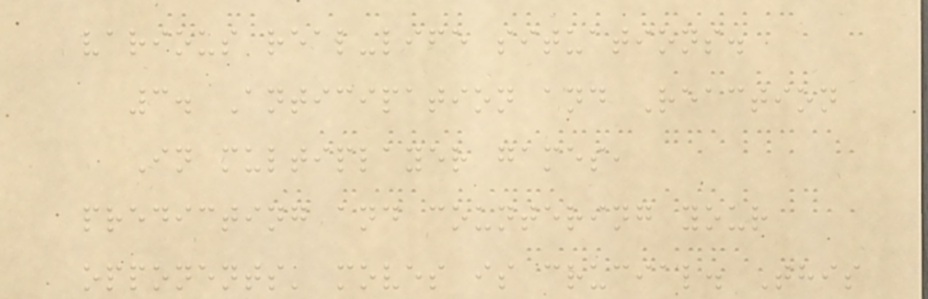various real-life situations.
3. Anticipation and Reaction
In multiplayer games,
predicting and countering your
opponents' moves is crucial. This
